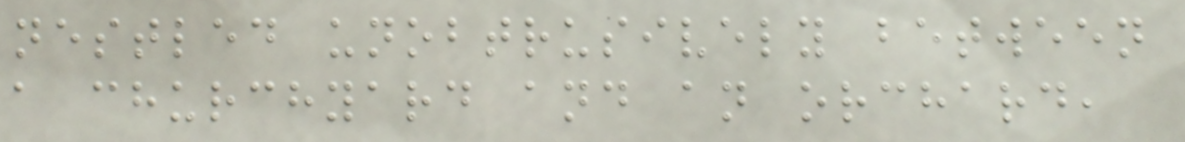nestled unobtrusively between
a churchyard and an orchard,
